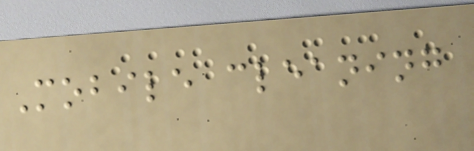Mobile cleaning
